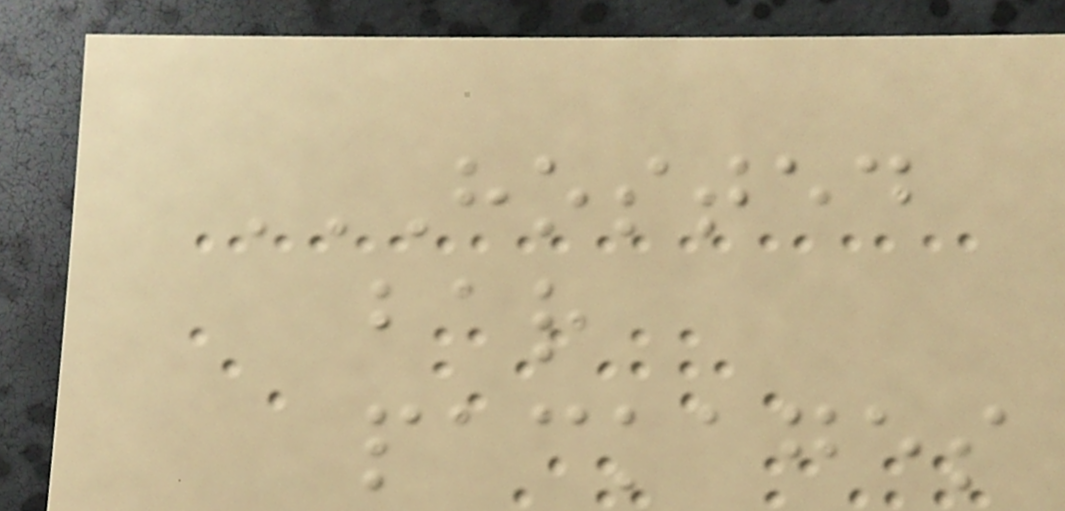HOSTED
BAR
PACKAGES
